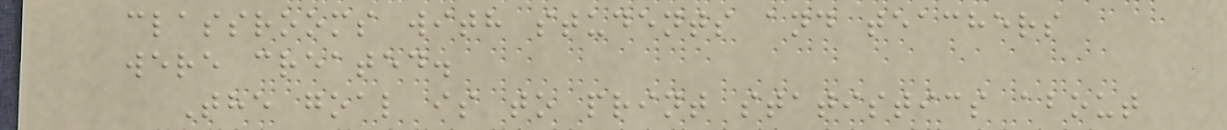classrooms with students and teachers
were created.
The goal is to print statistics about
